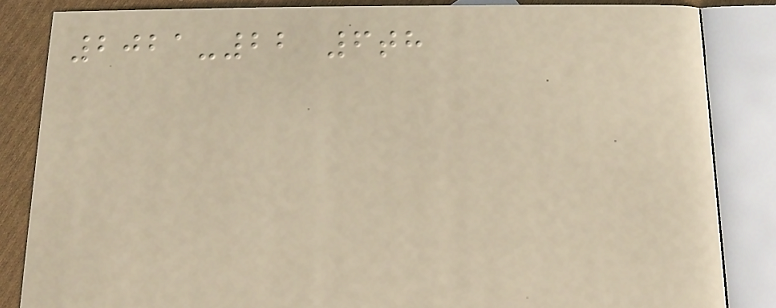2021-22 6th
